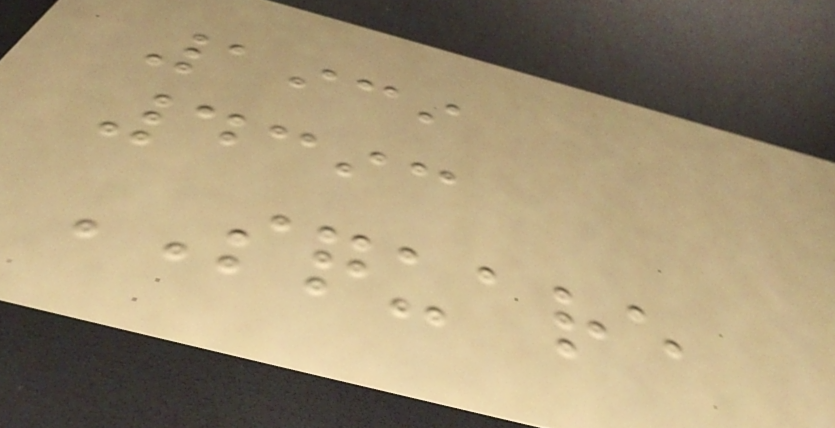1939
4393
SQUARE
